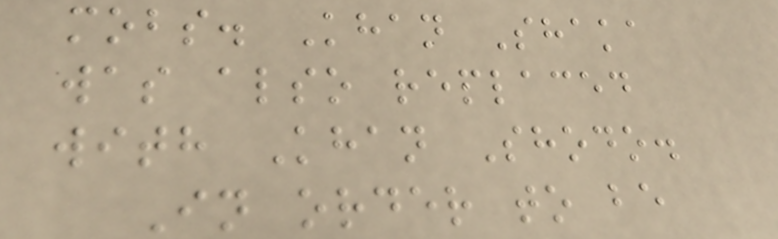mobs. Khan Shaka
was also replaced
with Khan Shodo.
In order to be
